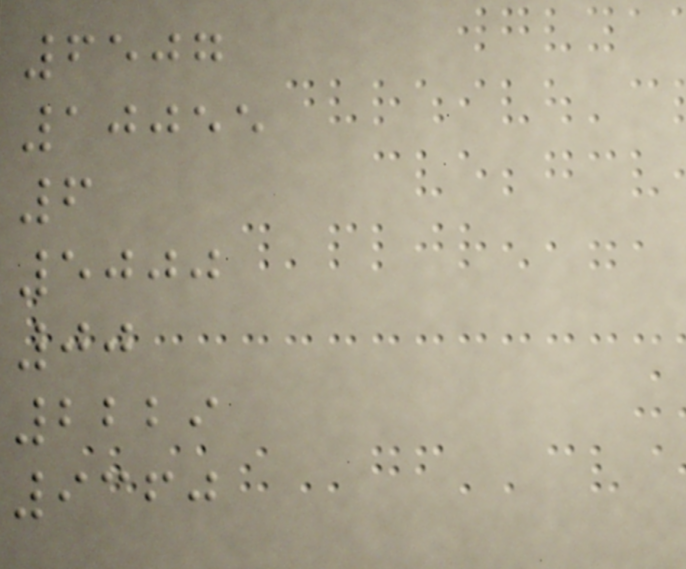6507
10055
6
5000
00
2229
9360
